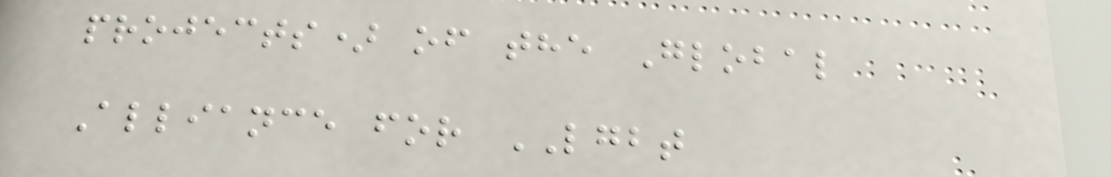projects) of the Global
Alliance for LGBT
